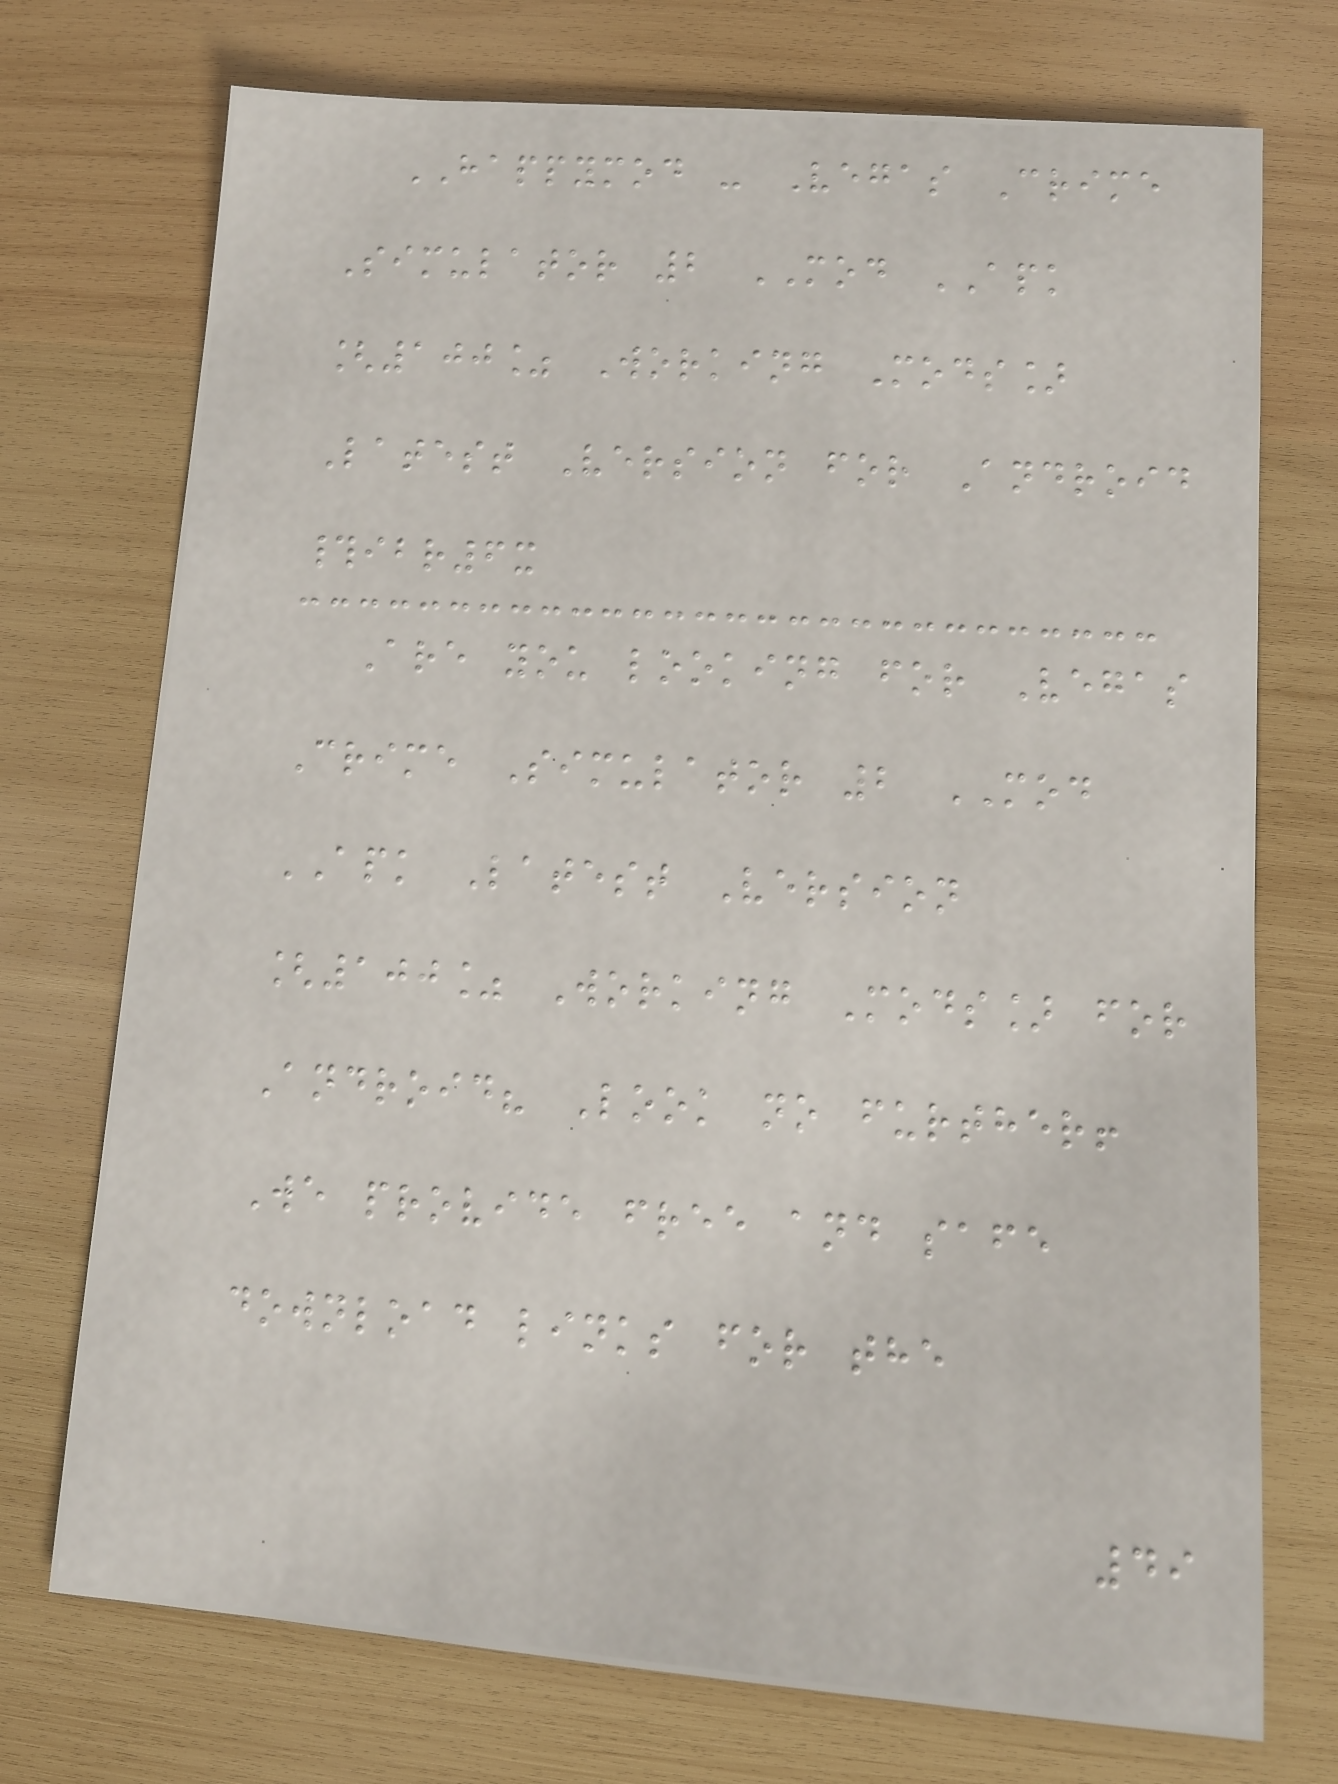HAPPYMOD - Vegas Crime
Simulator 2 MOD APK
[100% Working Mods]
Latest Version for Android
#ibr6x
Are you looking for Vegas
Crime Simulator 2 MOD
APK Latest Version
[100% Working Mods] for
Android? Look no further!
We provide free and safe
download links for the
49
